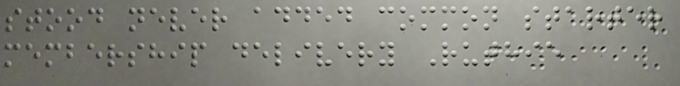stood never added common starter
membership delivery Ruthie
